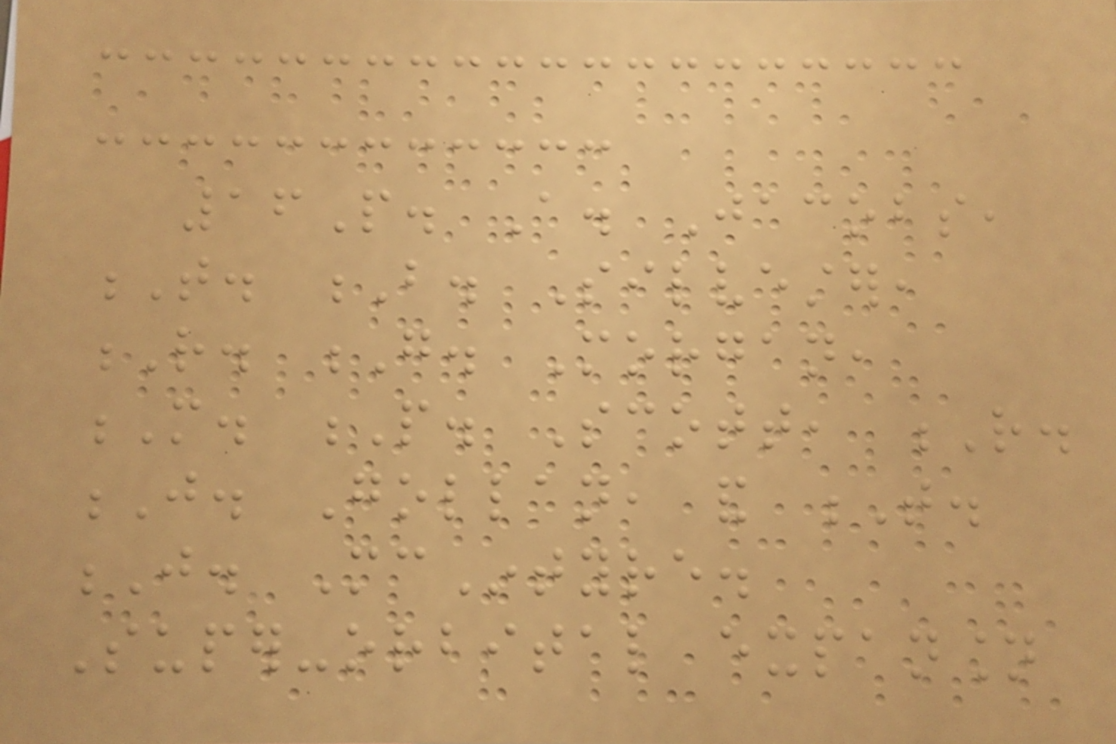16P. A. Jacobs,
T. B. Silvester,
R. G. Morgan,
M. P. Scott, R.
J. Gollan, and T.
J. McIntyre.
Super-orbital expansion
